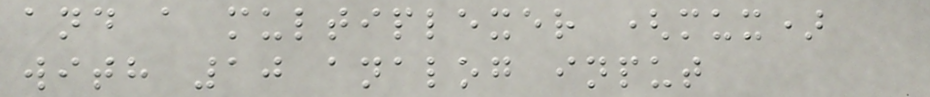and a multiplexer (mux)
with 10 analog input
